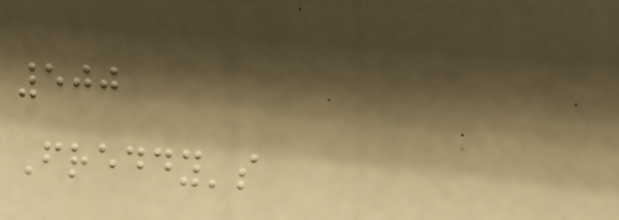500
Freddy's
